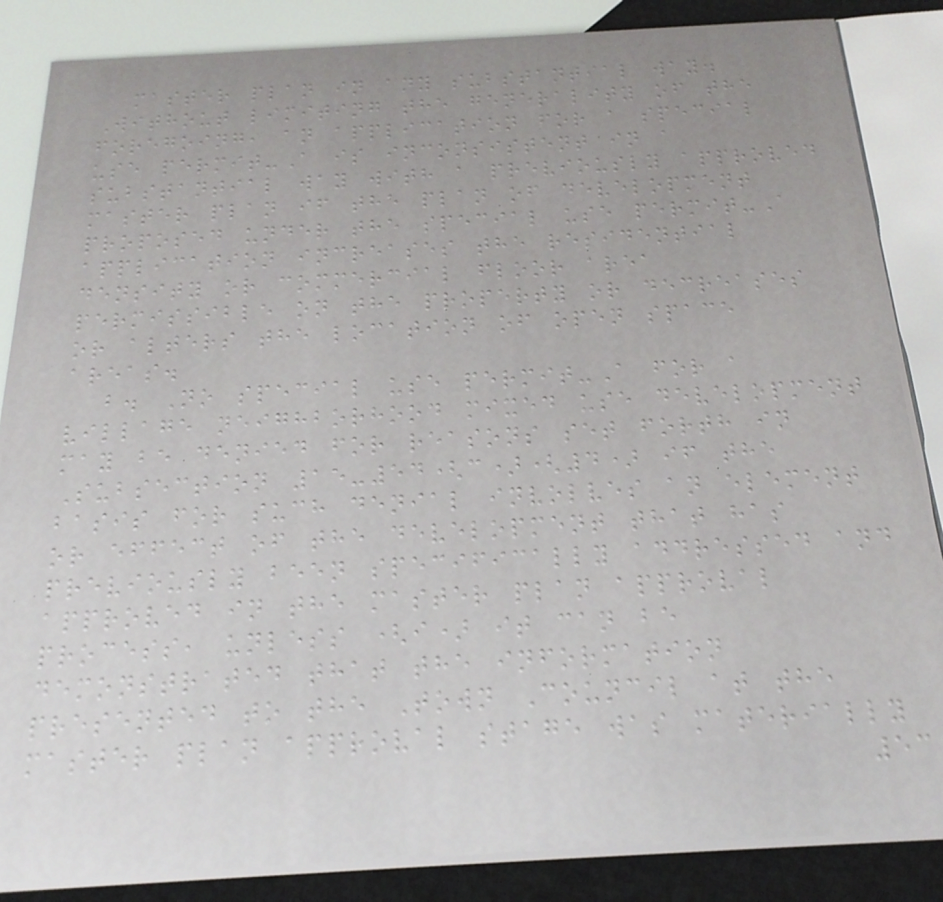master plan in any substantial way.
Without limiting the generality of the
foregoing, an application for a special
use permit-A is inconsistent in a
substantial way with a previously approved
master plan if the plan of development
proposed under the special use permit-A
application increases the residential
density or commercial floor area
permissible on the property or decreases
or alters the location of open space
areas.
b. No special use permit-A for a
village neighborhood mixed use development
may be denied for reasons set forth in
Subsection 15-54(c)(4) if the
basis for such denial involves an element
or effect of the development that has
previously been specifically addressed and
approved in the master plan approval
process, unless (i) it can be
demonstrated that the information
presented to the Town Council at the
master plan approval stage was materially
53
